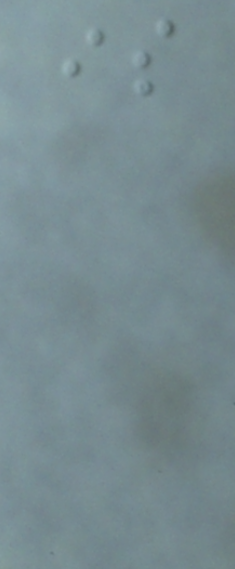is
